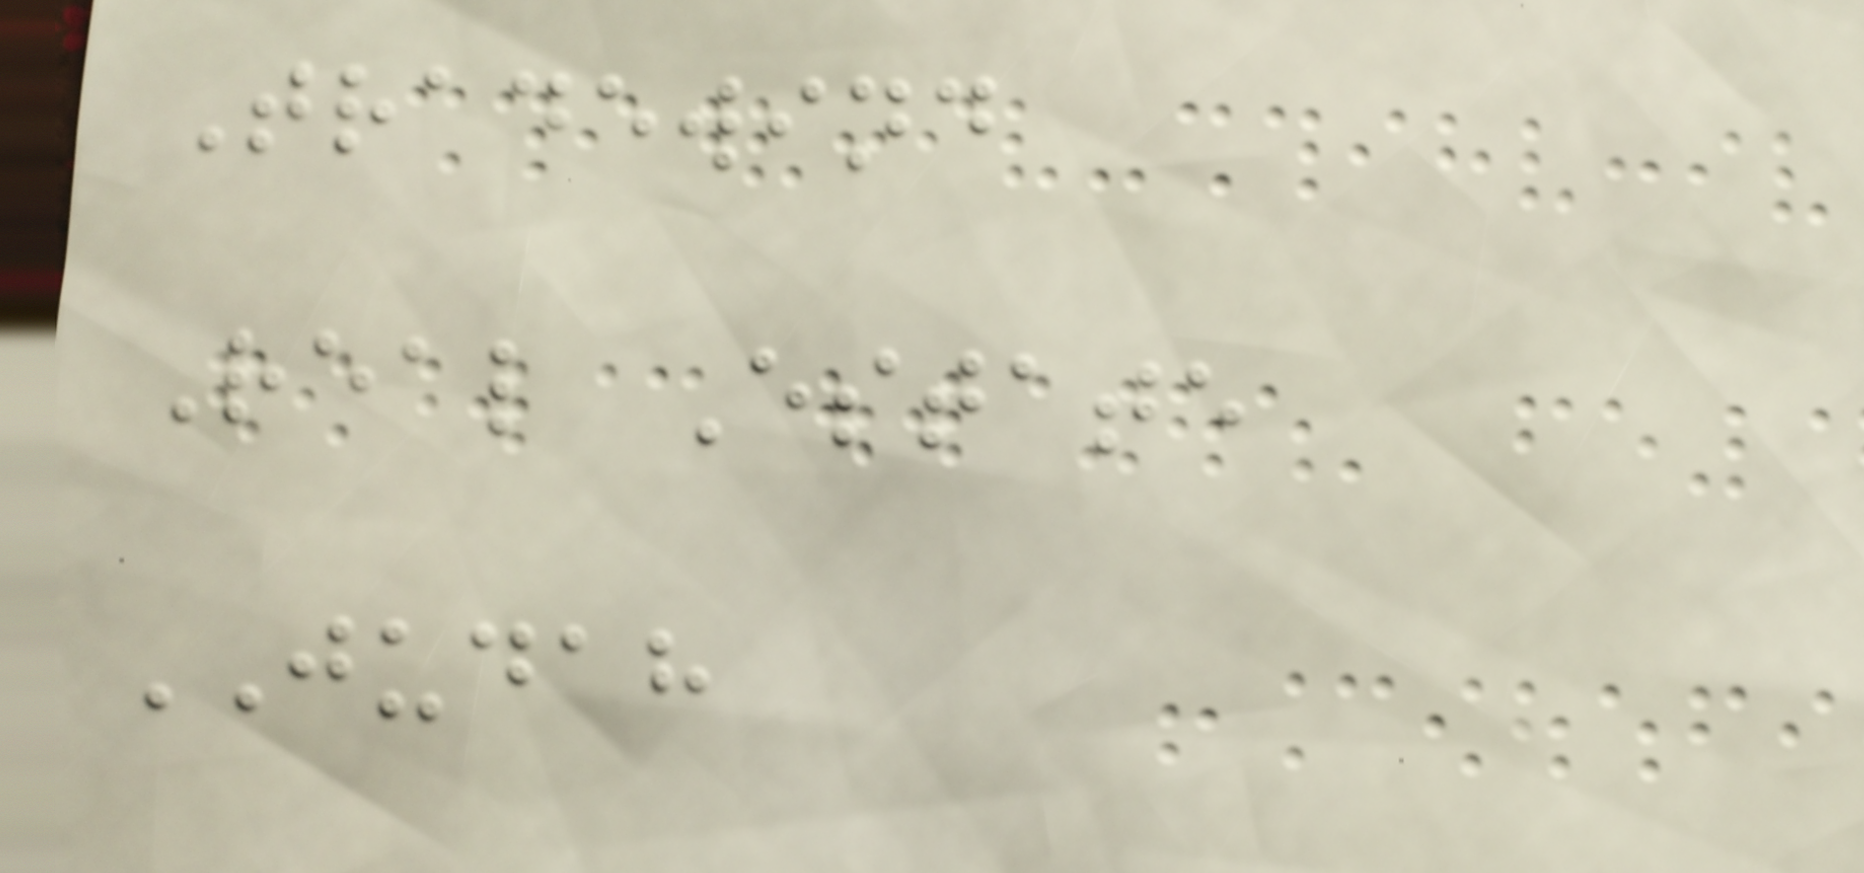Tradewind
Real Estate
JUDAH
